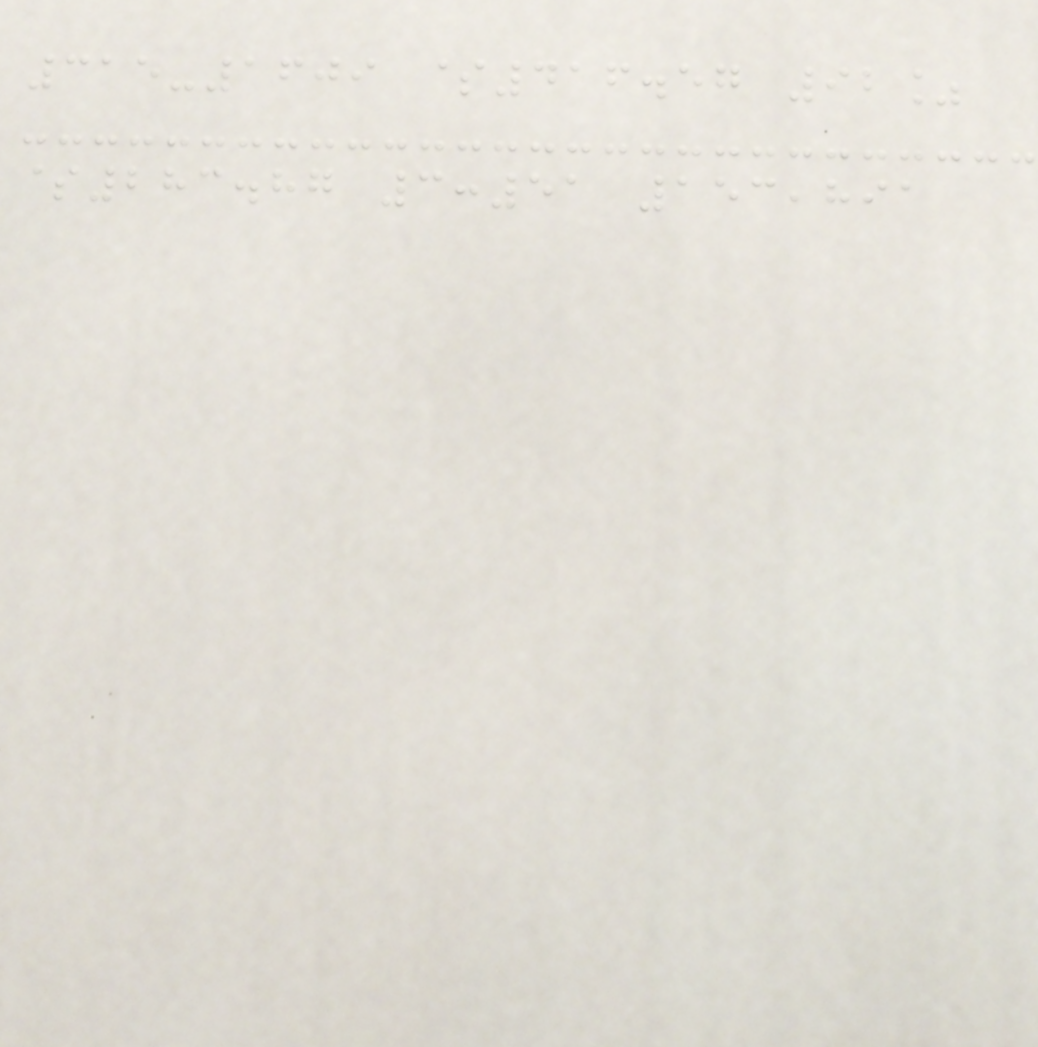315-1609 $416.57 92%
$283.87 3:51 153,891
